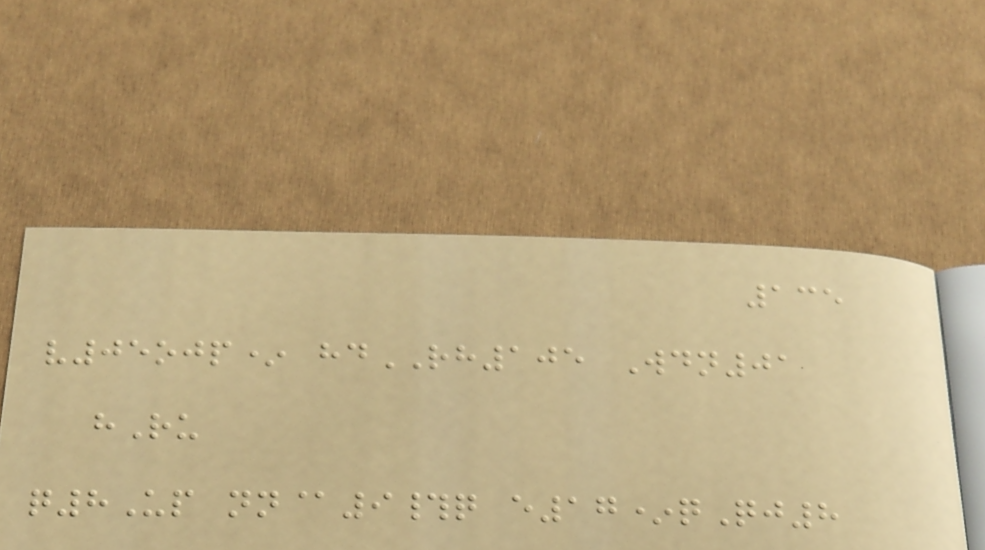135
v05ojp* hdRH105 Wdn01
hRu
q8Up nn@9#q e17*qQj8
